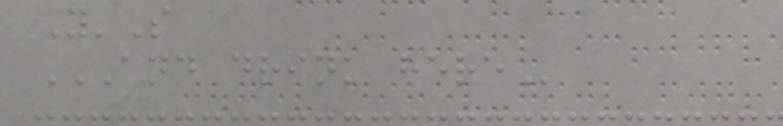Y'S
AND DRINK HERE
